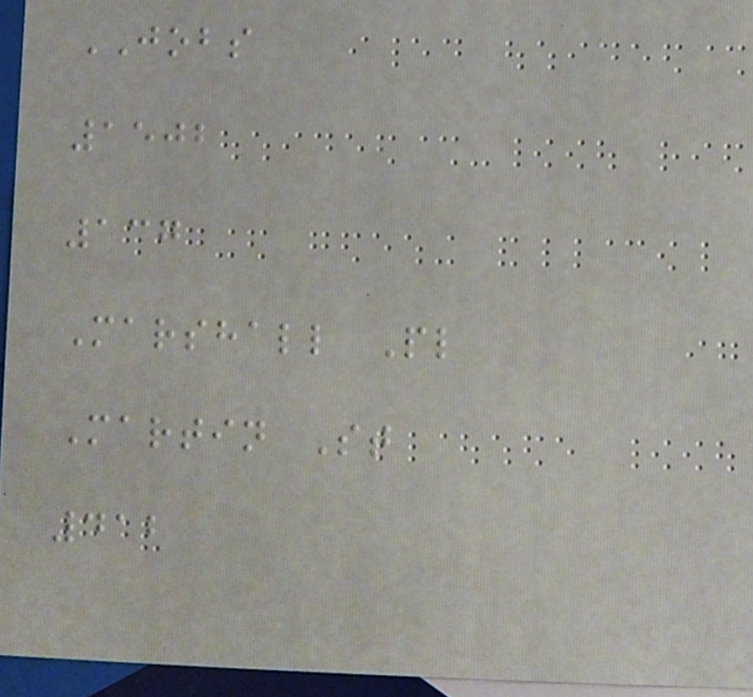JOBS
1502
137
Marshall Pl
Martin St
412
